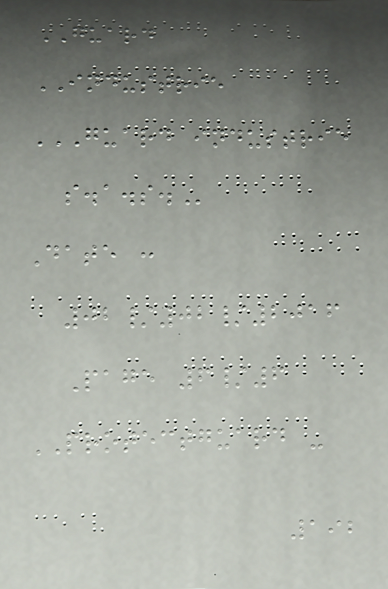GUARD
INDUSTRIE
GUARD INDUSTRIE
S.A.S.
Date :
02/02/2016
Page 6/6
PROTECTGUARD -
192
